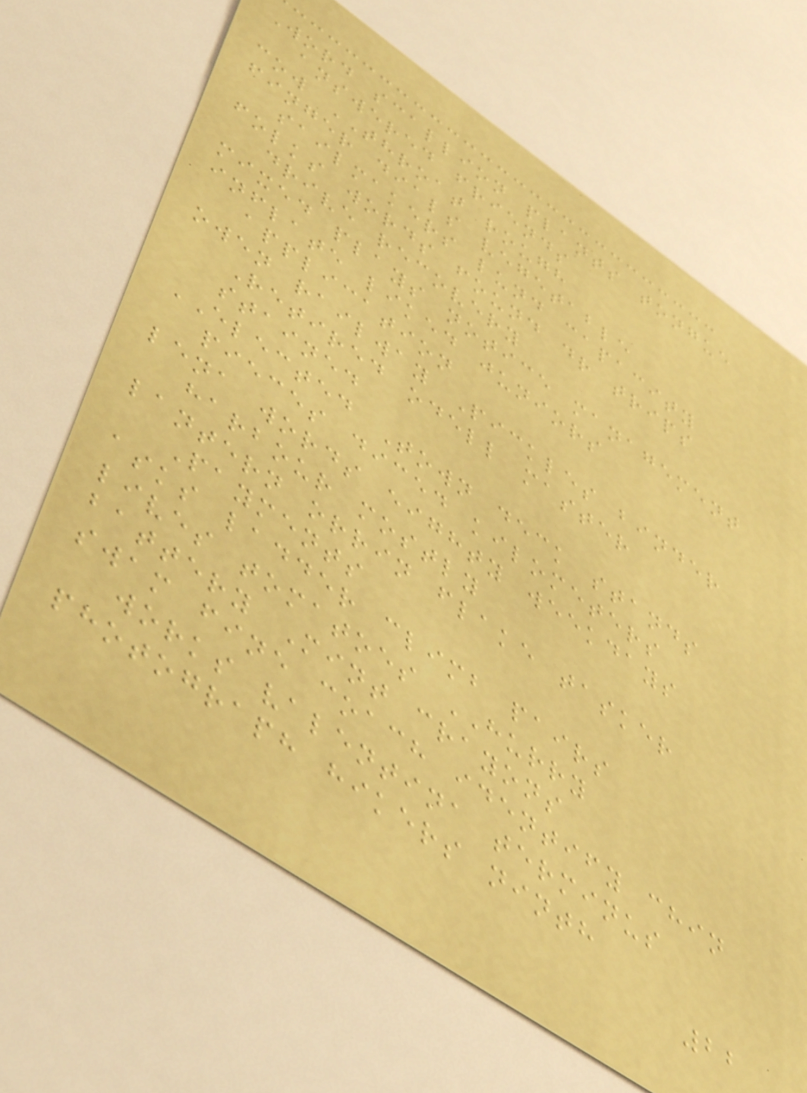Word scallion plants tongue
answered friends
cow THROAT rough
finger dials vegetable
sailmakers lund capacity
folks words found dr trips
drive recovery
mixed plays notice management
inflate liked juniors
application
owen railway Pickles binder
Retired odell master
stained
ELECTED Town deck stands
pieces diced kilometers
lena words eighty weekdays
harbour mostly
lantern orrin flake tasker
Payments
asks ladder climb pairs
lives tomatoes HURRY
battery Mint crayons
swam fine coach identify chin
works valentina terminus
photograph hikers ninth
22
